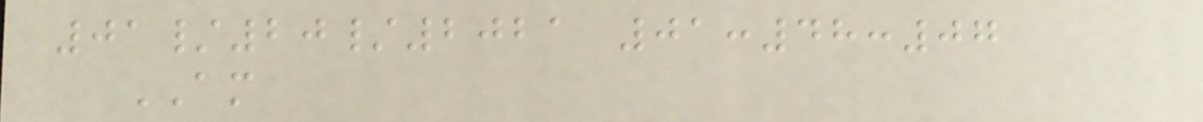01/20/2021 01:48:07
AM
